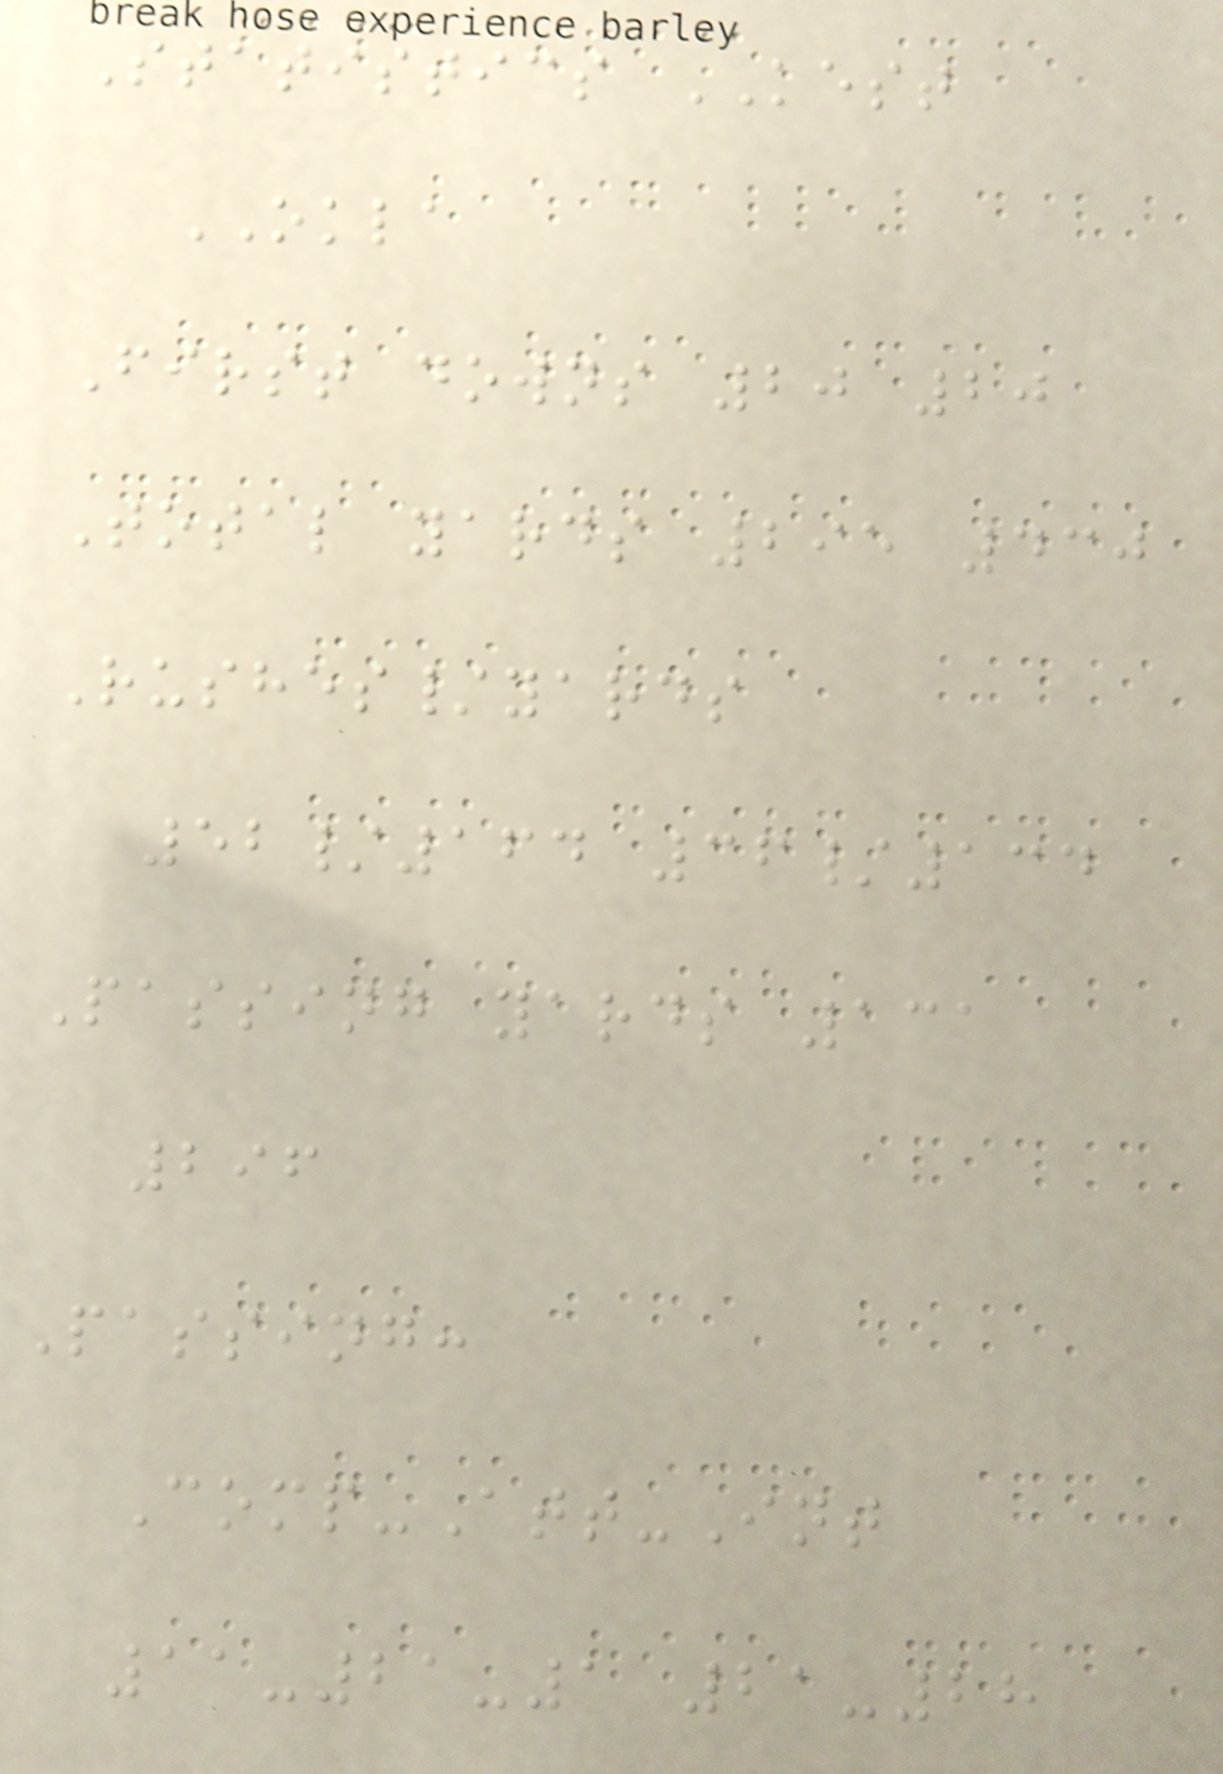Statistics KEST
OKLA
First downs 20 20
Total yards 295 430
Rushes/yards
52/164 36/134
Passing yards 131
296
Passing:
Comp-Att-Int
11-21-1 21-28
